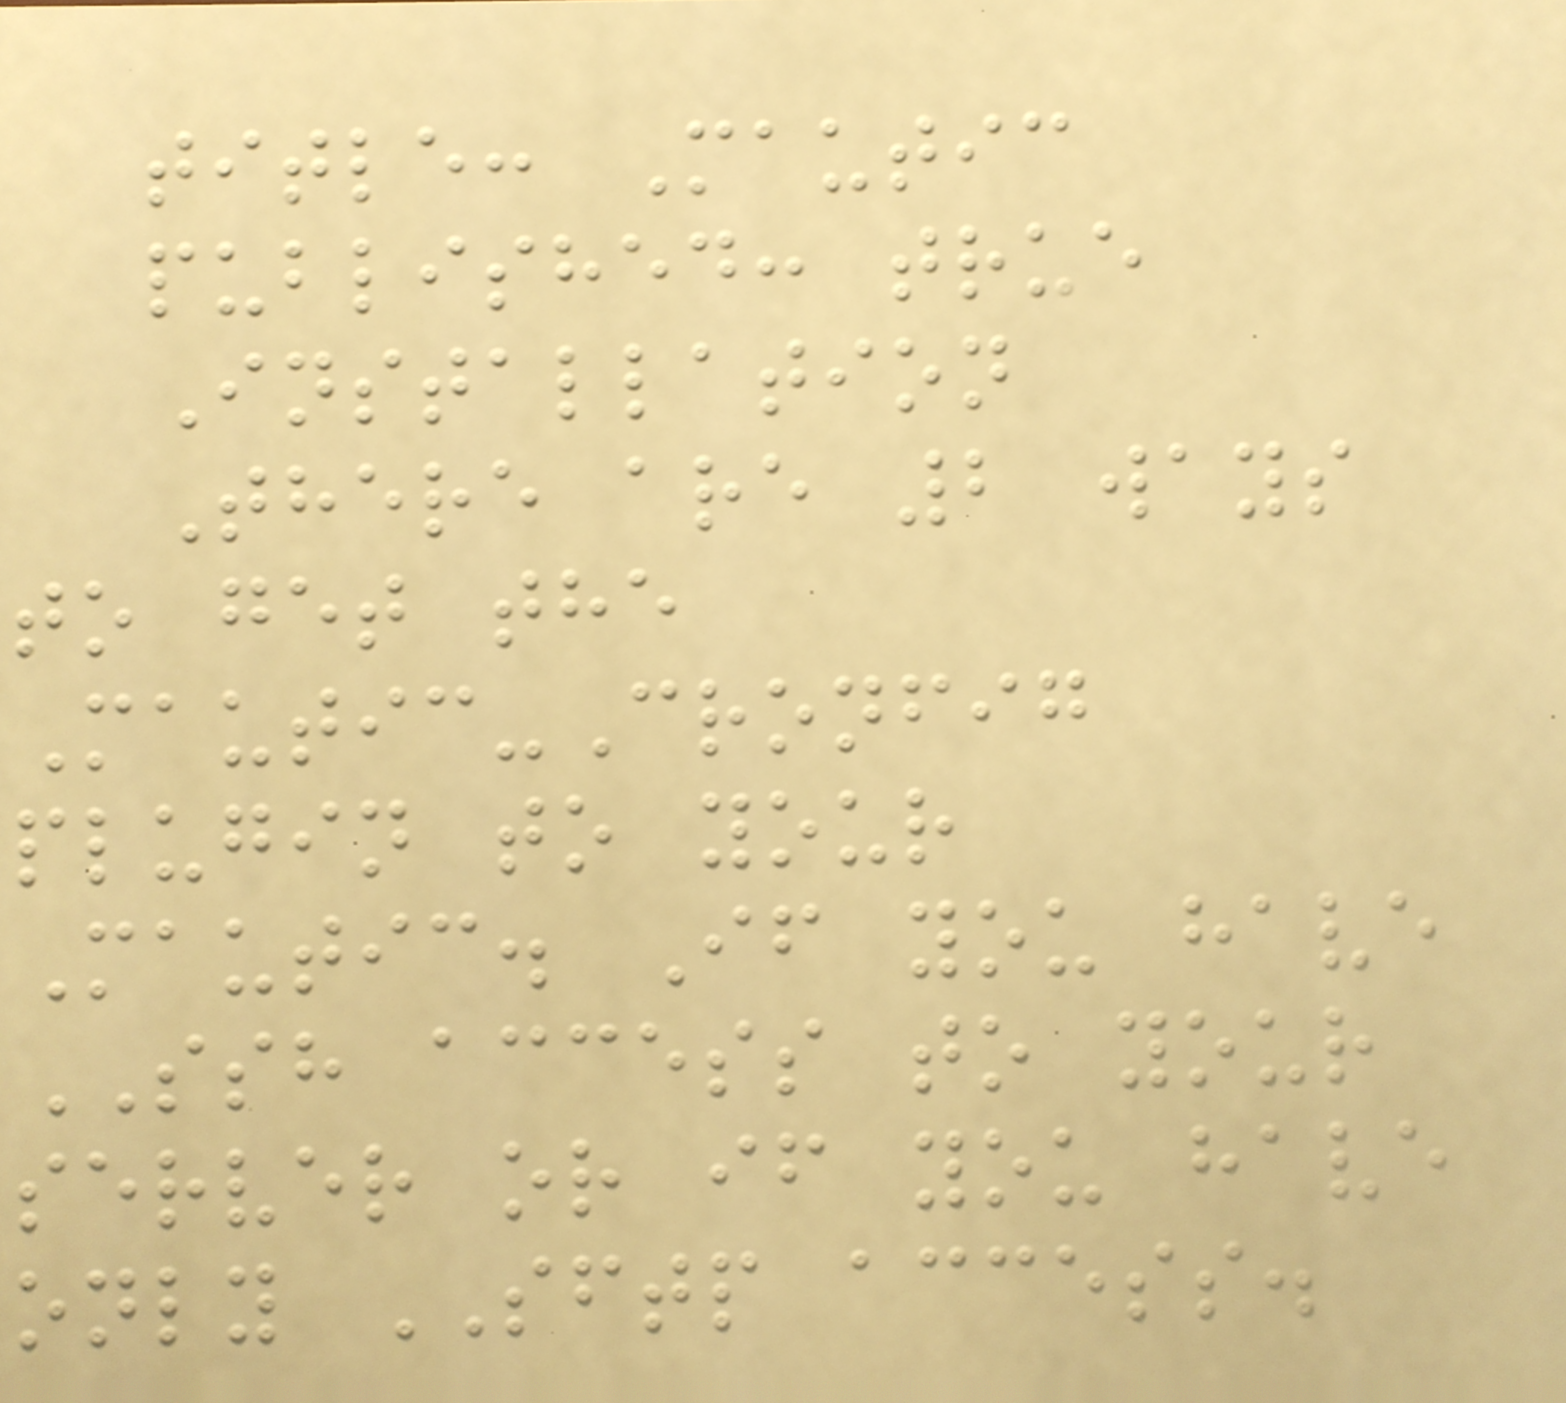title: Mautic
published: true
Installation
There are 2 ways
to get the
Mautic-Cronfig
plugin to your
Mautic. If you have
SSH access to your
server or if you have
only SFTP access.
